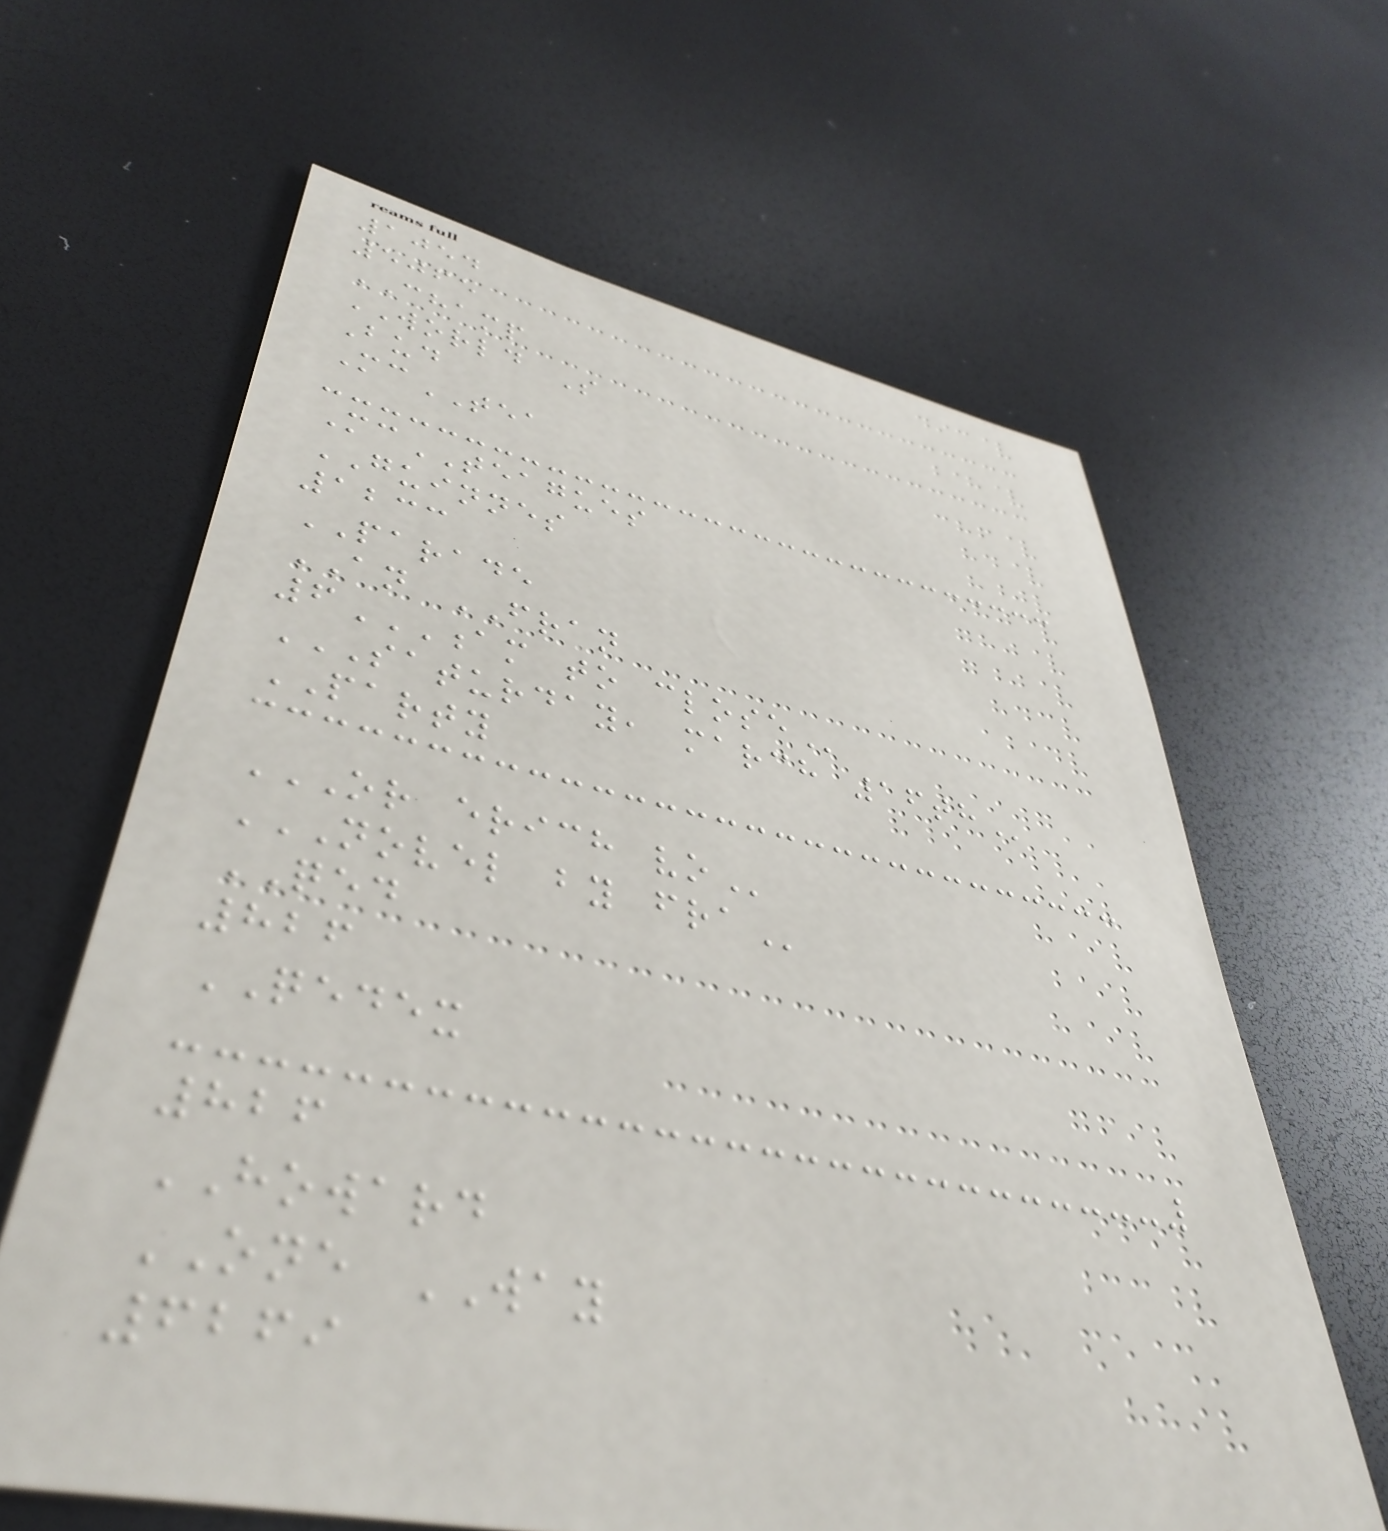1054
5065
CHAMP
WORLD S
Bud
McTEA
McTEAGUES
GUINNES
1233
PARADE
AN FRAN
6AM TO CLOSE
SATURDAY, MARCH 16TH
PARTY
OR ERICH VO
NOVEL BY FRA
QED
826
QEDEX
826
HOWARD
ONE WAY
6269
